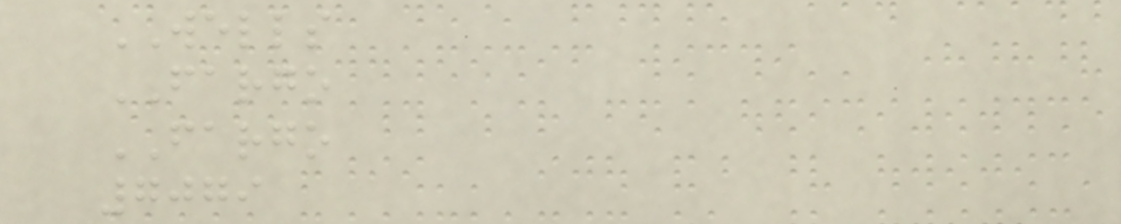WELLS
FARGO
FARGO
7079
